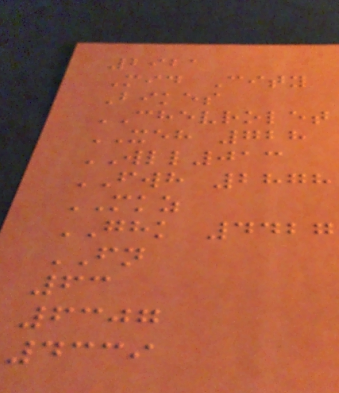2921
Mid City
Bikes
CHEVROLET
XEH 728
WLL013
FWH 2878
MKZ
GHK 4427
FN
63
6307
4339
